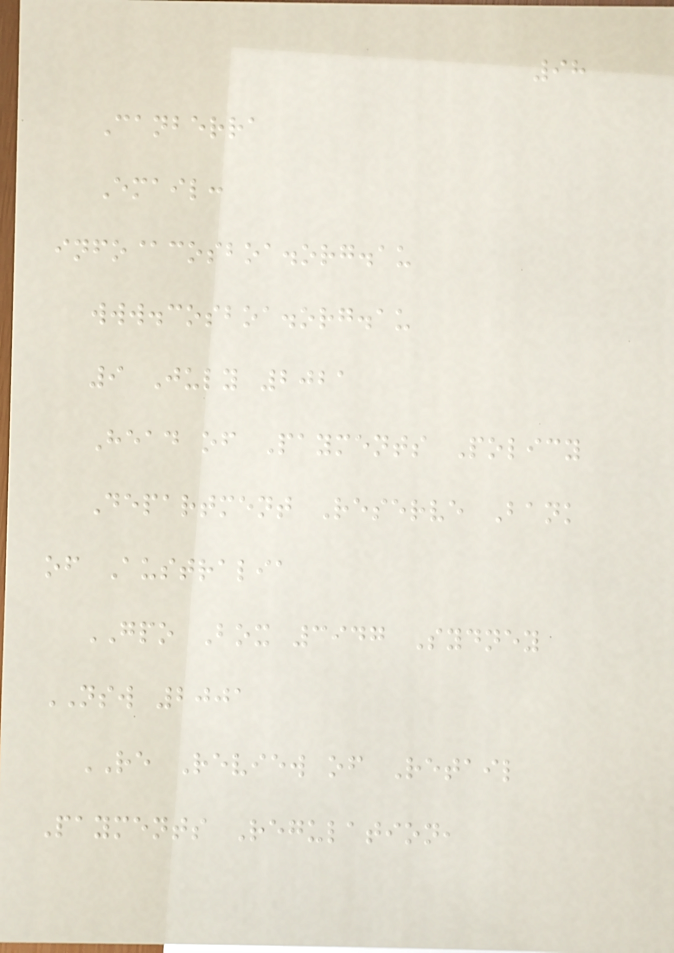98
Canberra
Email:
info@cosboa.org.au
www.cosboa.org.au
9 July 2021
Head of Payments Policy
Department Reserve Bank
of Australia
GPO Box 3947 Sydney
NSW 2001
RE Review of Retail
Payments Regulation,
